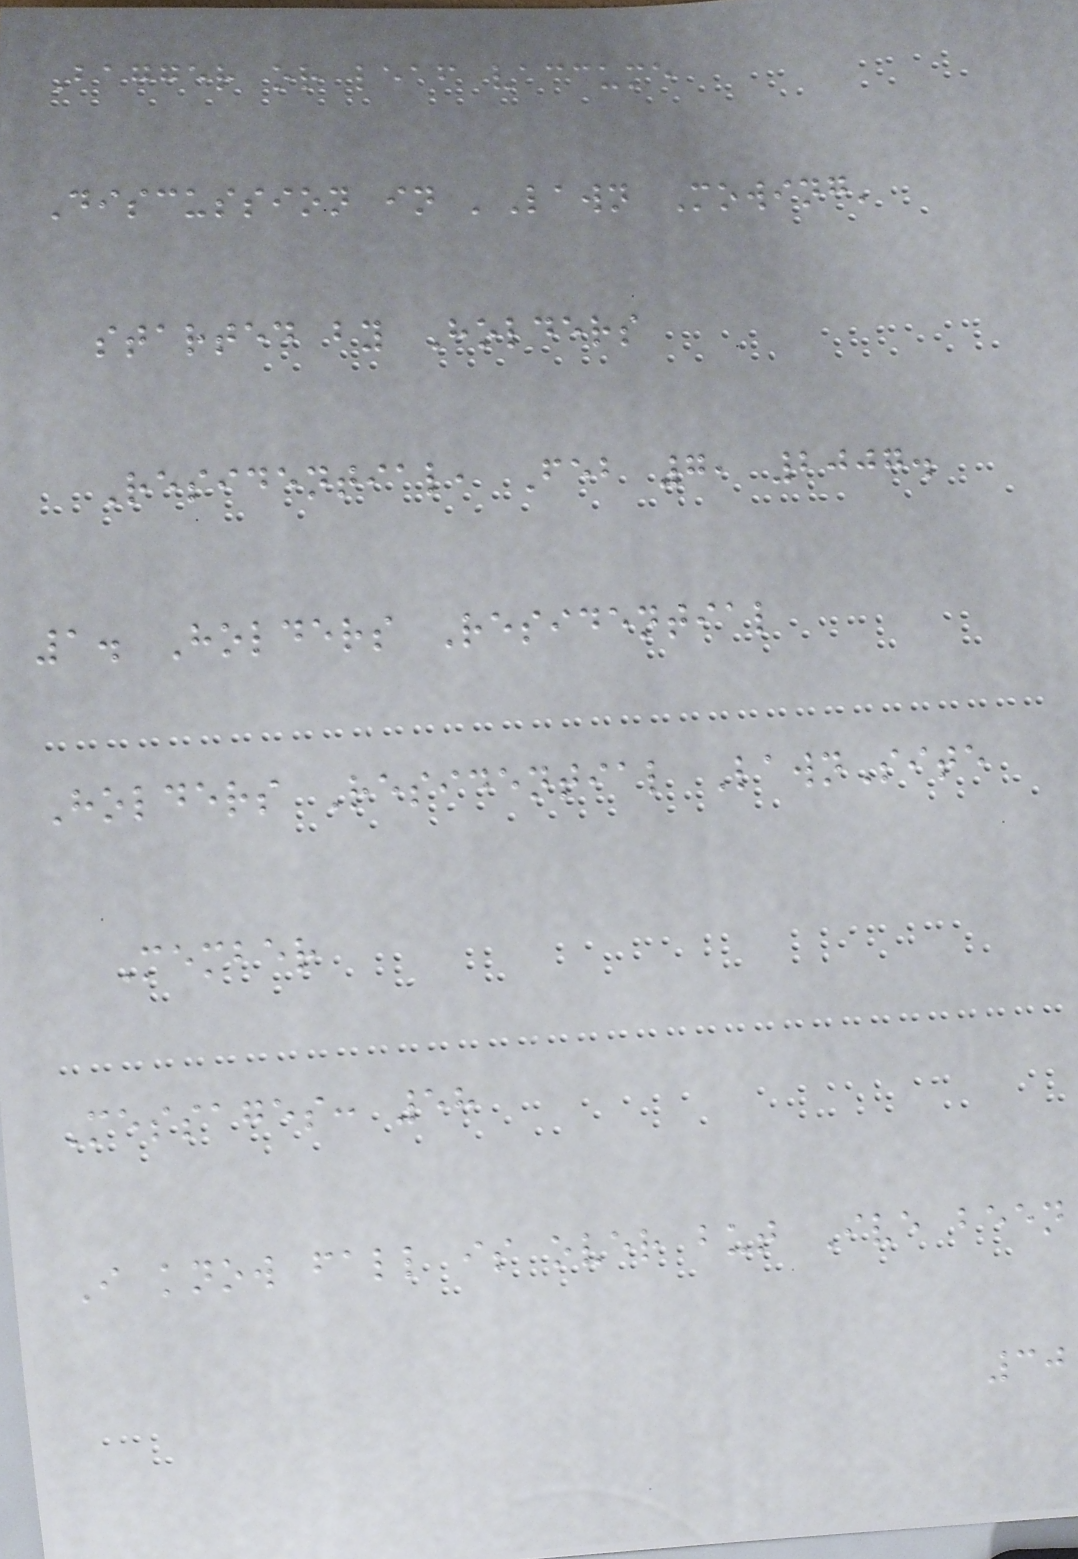Bagger or leaf vaccume
Discussion in 'Lawn Mowing'
started by Holders
Residential, Feb 7, 2007.
1. Holders Residential
Holders Residential LawnSite
Member
Messages: 58
I know fall is over but Ive been
30
